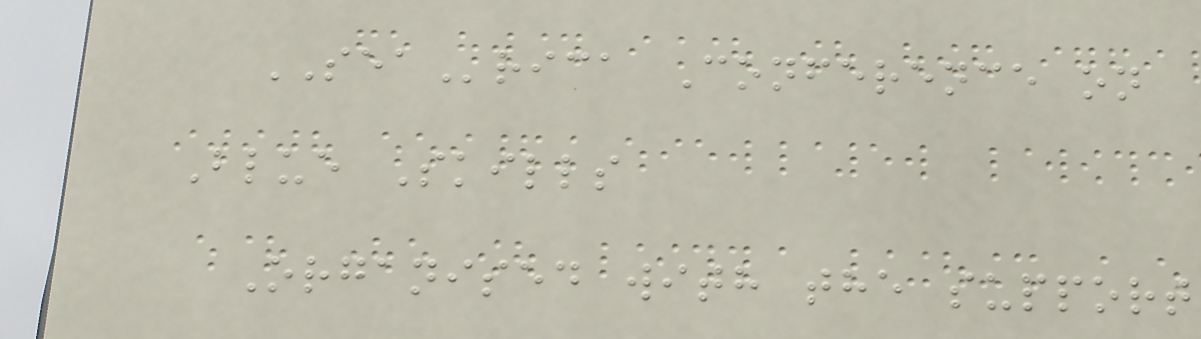SEArica Conference on
Blue Skills
Organised with the support
